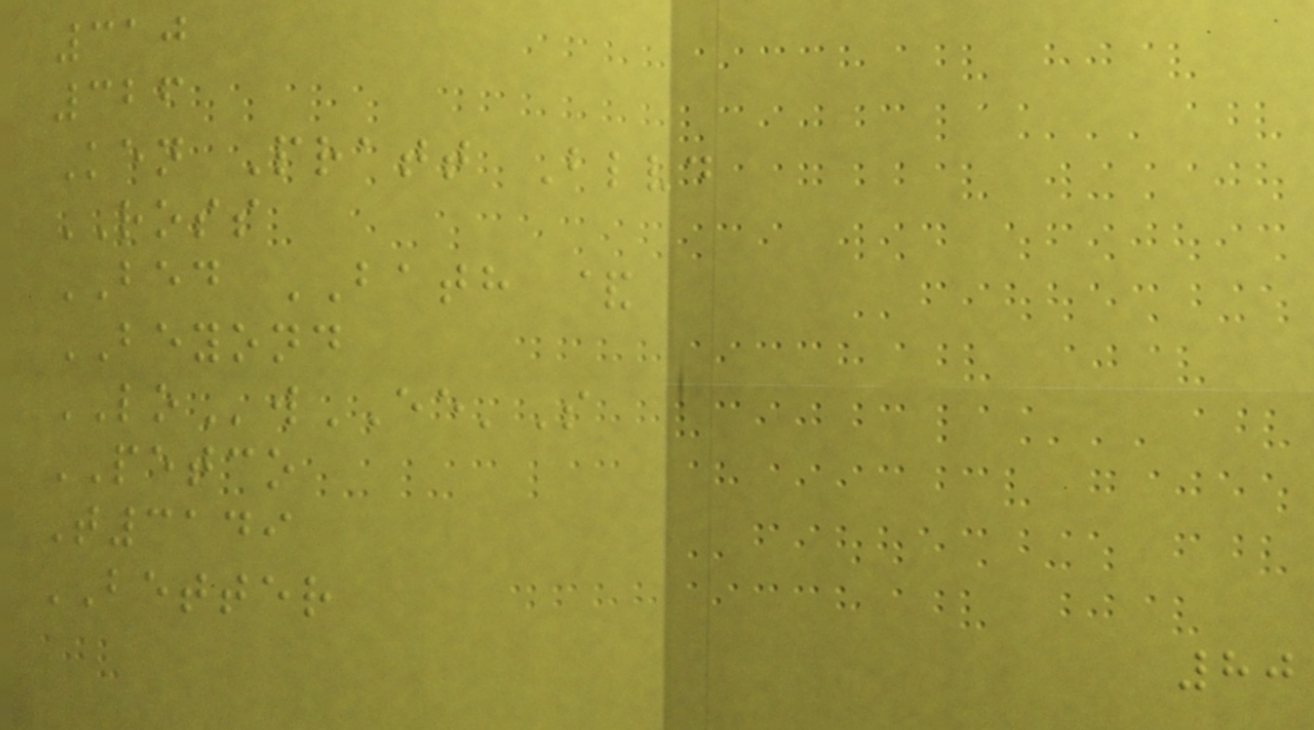310
326
Ken Pratt Blvd
ROSS
BED BATH &
BEYOND
LOwEE'S
PETCO
T3149
BETTER
80
